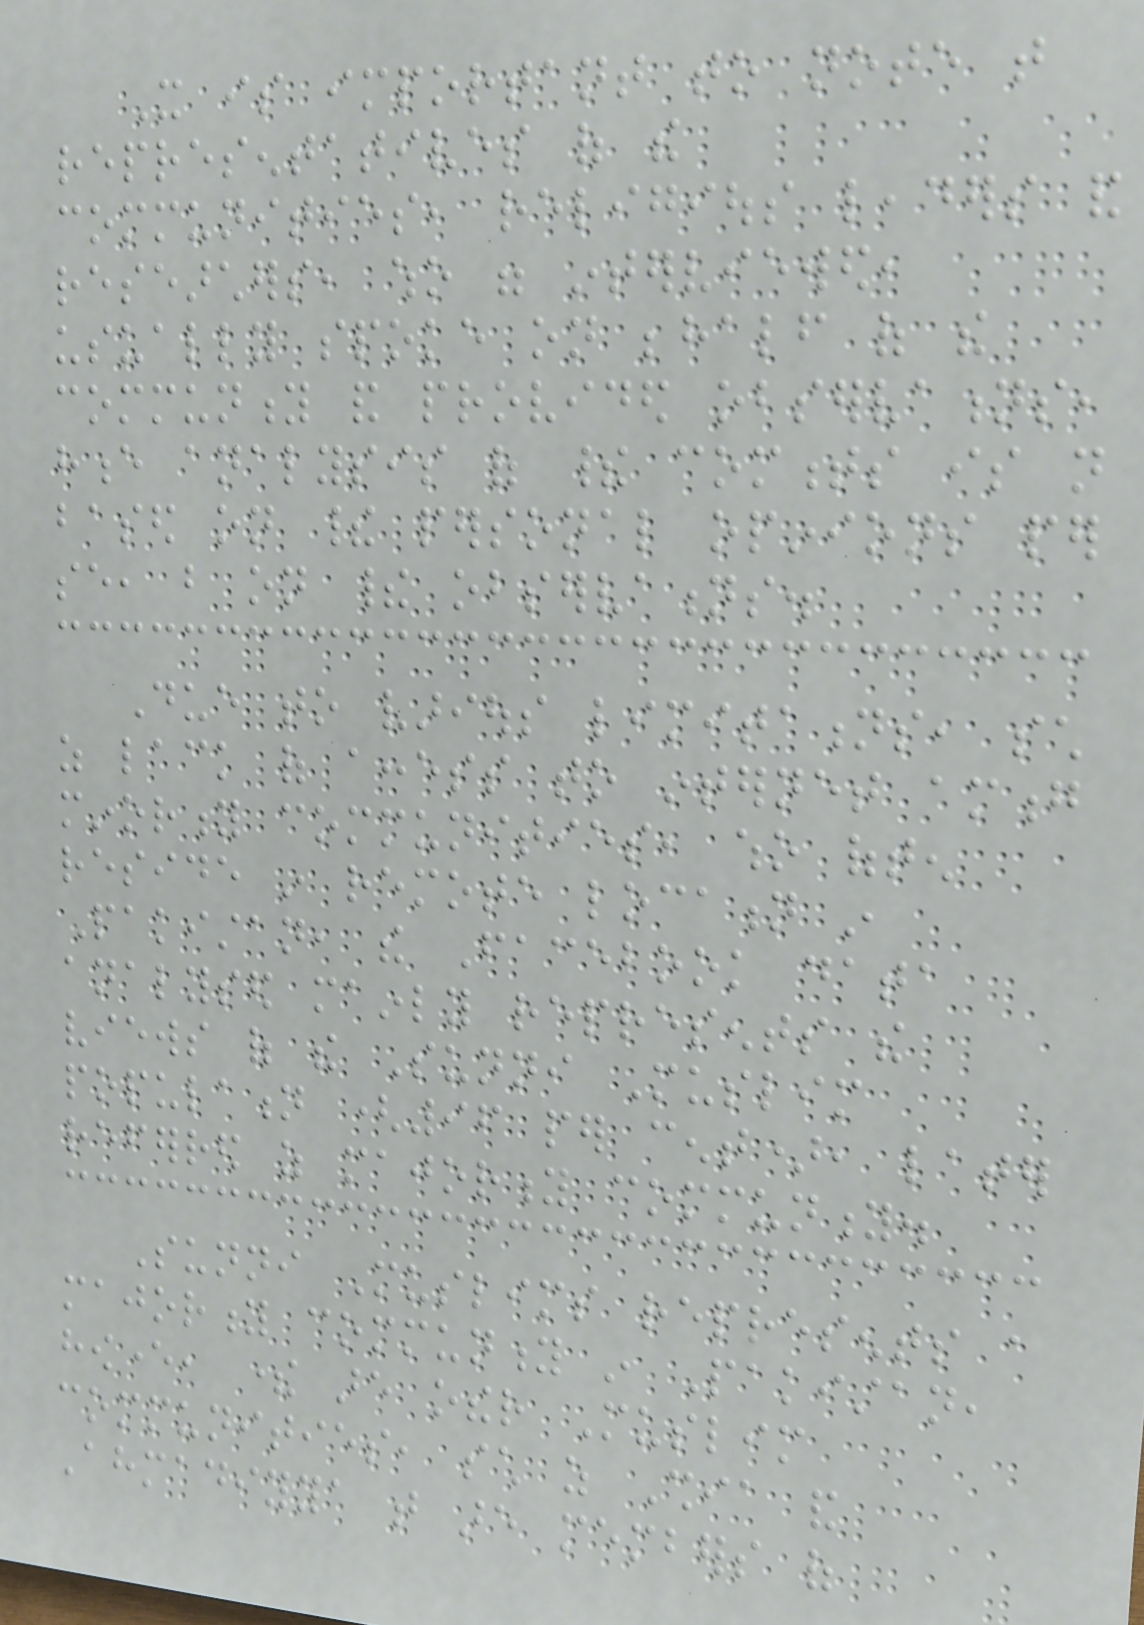It is important to note that
representatives of the
communities, religious leaders and
researchers, who were interviewed,
usually spoke on behalf of the
community and provided observations,
hence analysis of their comments is not
based on their personal opinions per
se, but on their observations.
Due to various limitations, such
as lack of access to internet among
minority communities, who often
reside in remote location in
Pakistan, the Facebook data
analysed mainly represents the
views of the Sunni Muslim
population (96 per cent), later
referred as majority community.
Sunni Muslims represents a
majority community in Pakistan,
however, there are other Muslim
communities, such as Shia and
Ahmadiyya that are members of
